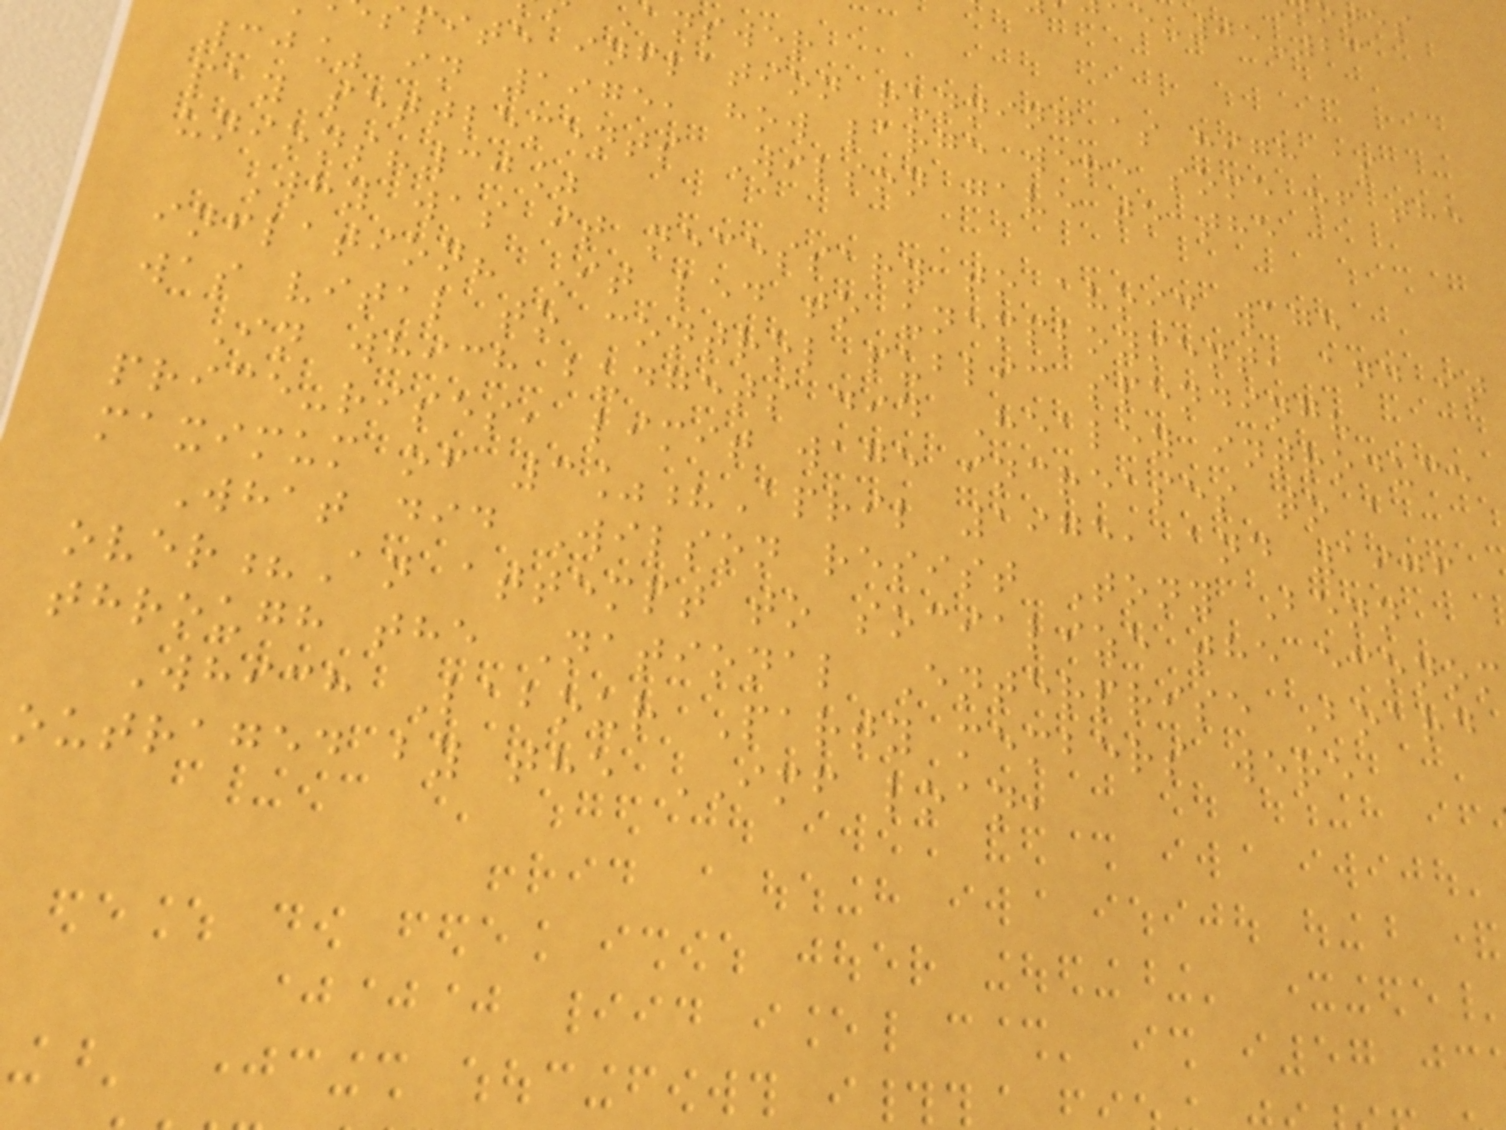answer
spite inflation running as high as
30% in 1975, how large were some of the
pay settlements Wilson gave to the
unions?30%
Why was it necessary to avoid wage
inflation? It led to unemployment, and it
was vital to control public spending?
In which budgets did Healey introduce
price-rises, limit wage increases to a
maximum of 3%?April 1975, and 1976
What did Wilson resist Tony Benn
over?An attempt to socialize the econom
through the National Enterprise Board
Which Labour Party members were
outraged by the IMF loan,
